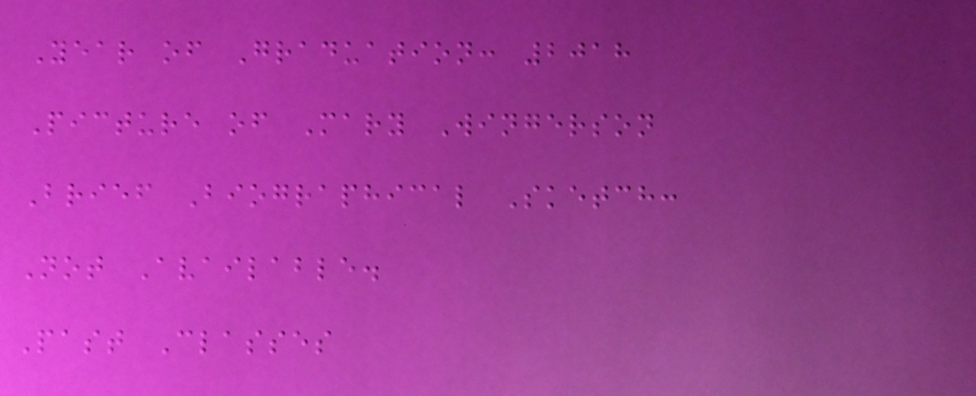Year of Graduation: 2018
Picture of Mary Wingerson
Brief Biographical Sketch:
Not Available.
Past Classes
